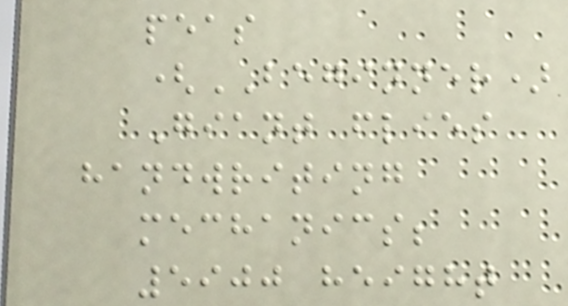peas
(BEGINNER)
Giant flies
handwriting
mechanics;
5900 height
